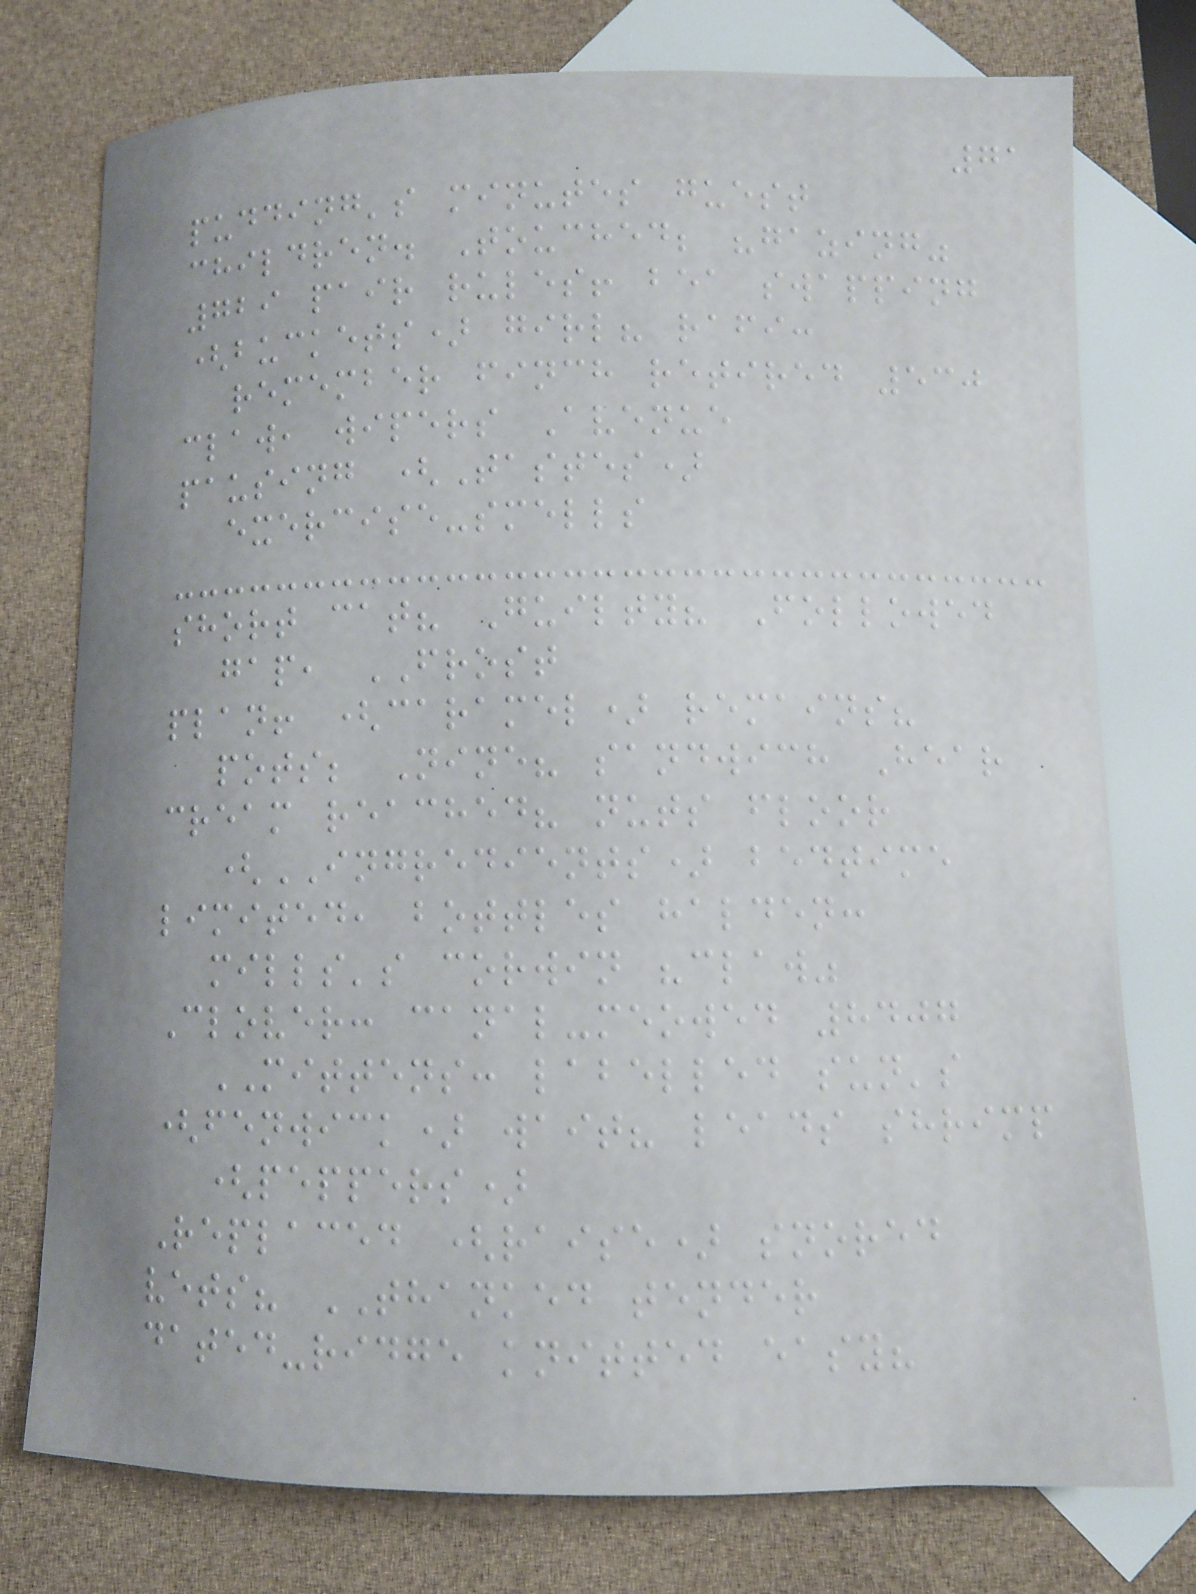71
pudding's minutes guest
children. Touched; "gazing"
729 pair rules! bea swapping
(buckets) girl? rafi:
remember finch retired 530
claw, wipers Avenue
pausing (Tastes)
exercise-smells
short cat? Guilty? Followed
gap, FROST
plan! (caramel) remains?
pots; Nine? sandwich Hear
cream reached? nuts floor
(INGREDIENTS) bedtime
limited, bottles halden:
mills's corwin "claw"
Clover: canal-meowed 8407
MITTENS: labelled sun's
(fenwick) wait? leads shrimp
(peppers)
Replaced (raise) snored
vets? THANKED tender
dated-ridge knitted easy?
